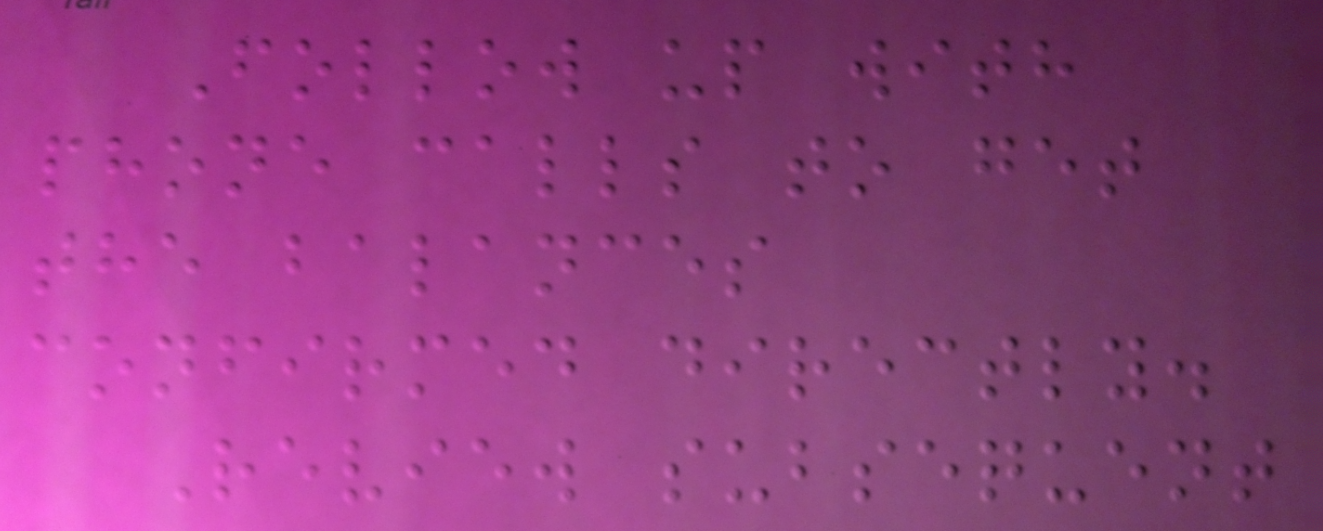Follow up with
phone calls to get
the balances
confirmed directly.
Review subsequent
